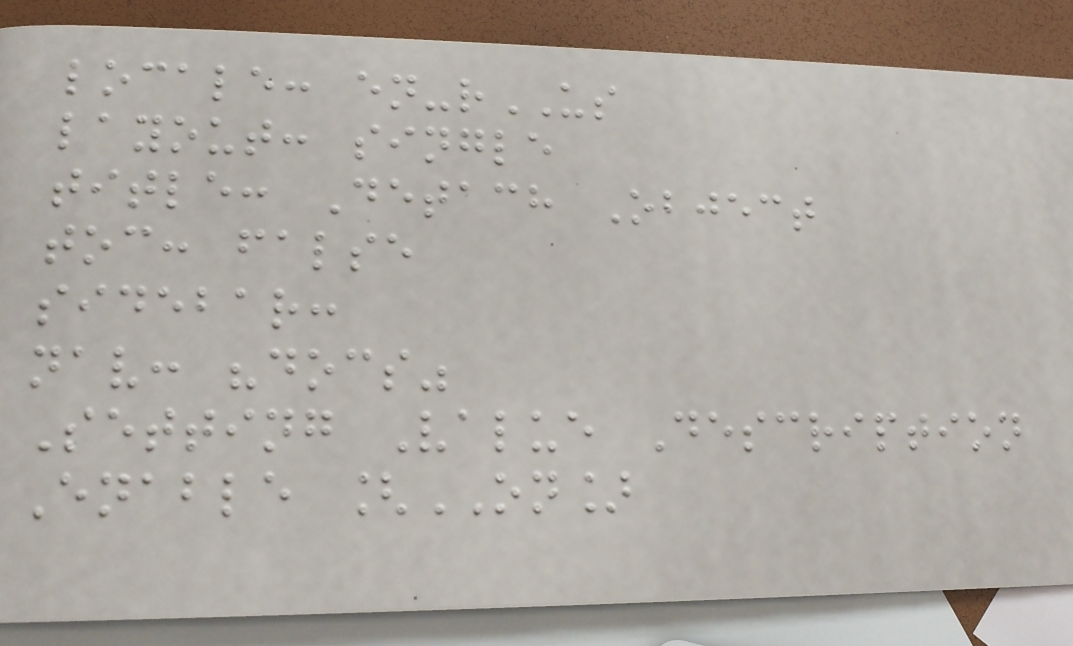locale: en-rUS
layout: single
title: Detach Object
toc: false
sidebar:
nav: "docs"
Setting Value Description
Enable [ON]
